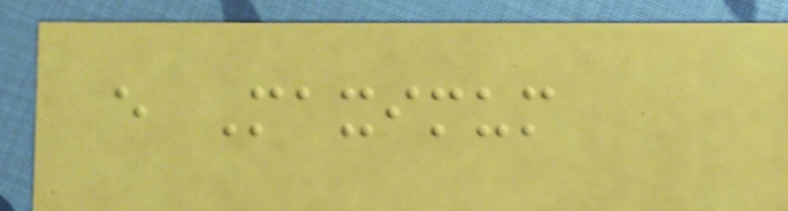e Maximum
